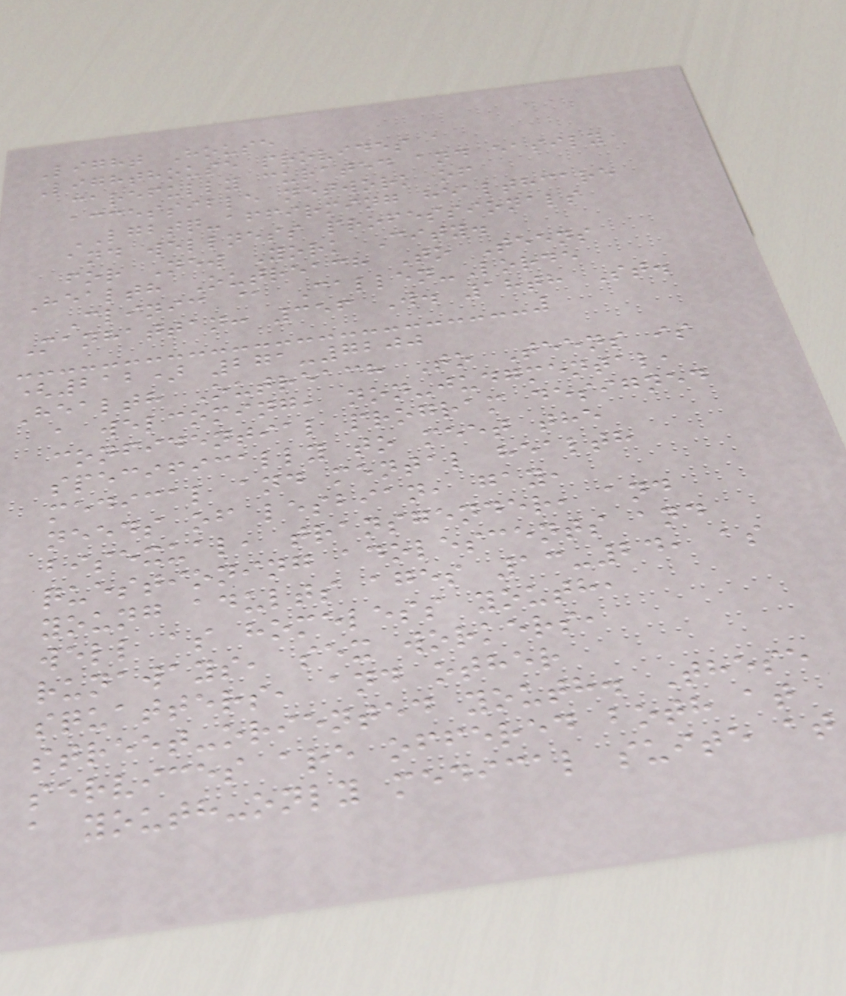Light House
Lighthouse provides a
carefully curated and easily
accessible network of
LGBTQ-affirming healthcare
and wellness professionals
for New York City.
Health Outreach To Teens
Clinic @ Callen-Lorde
Manhattan: 356 W. 18th St.
(212) 271-7200
Health Outreach To Teens is
a welcoming, non-judgmental,
confidential program designed
specifically to meet the
medical and mental health
needs of lesbian, gay,
bisexual, transgender, and
questioning adolescents and
young adults ages 13-24, as
well as homeless youth,
runaways, sex workers,
squatters, and other
street-oriented youth. These
services are offered both at
a youth-only medical suite at
